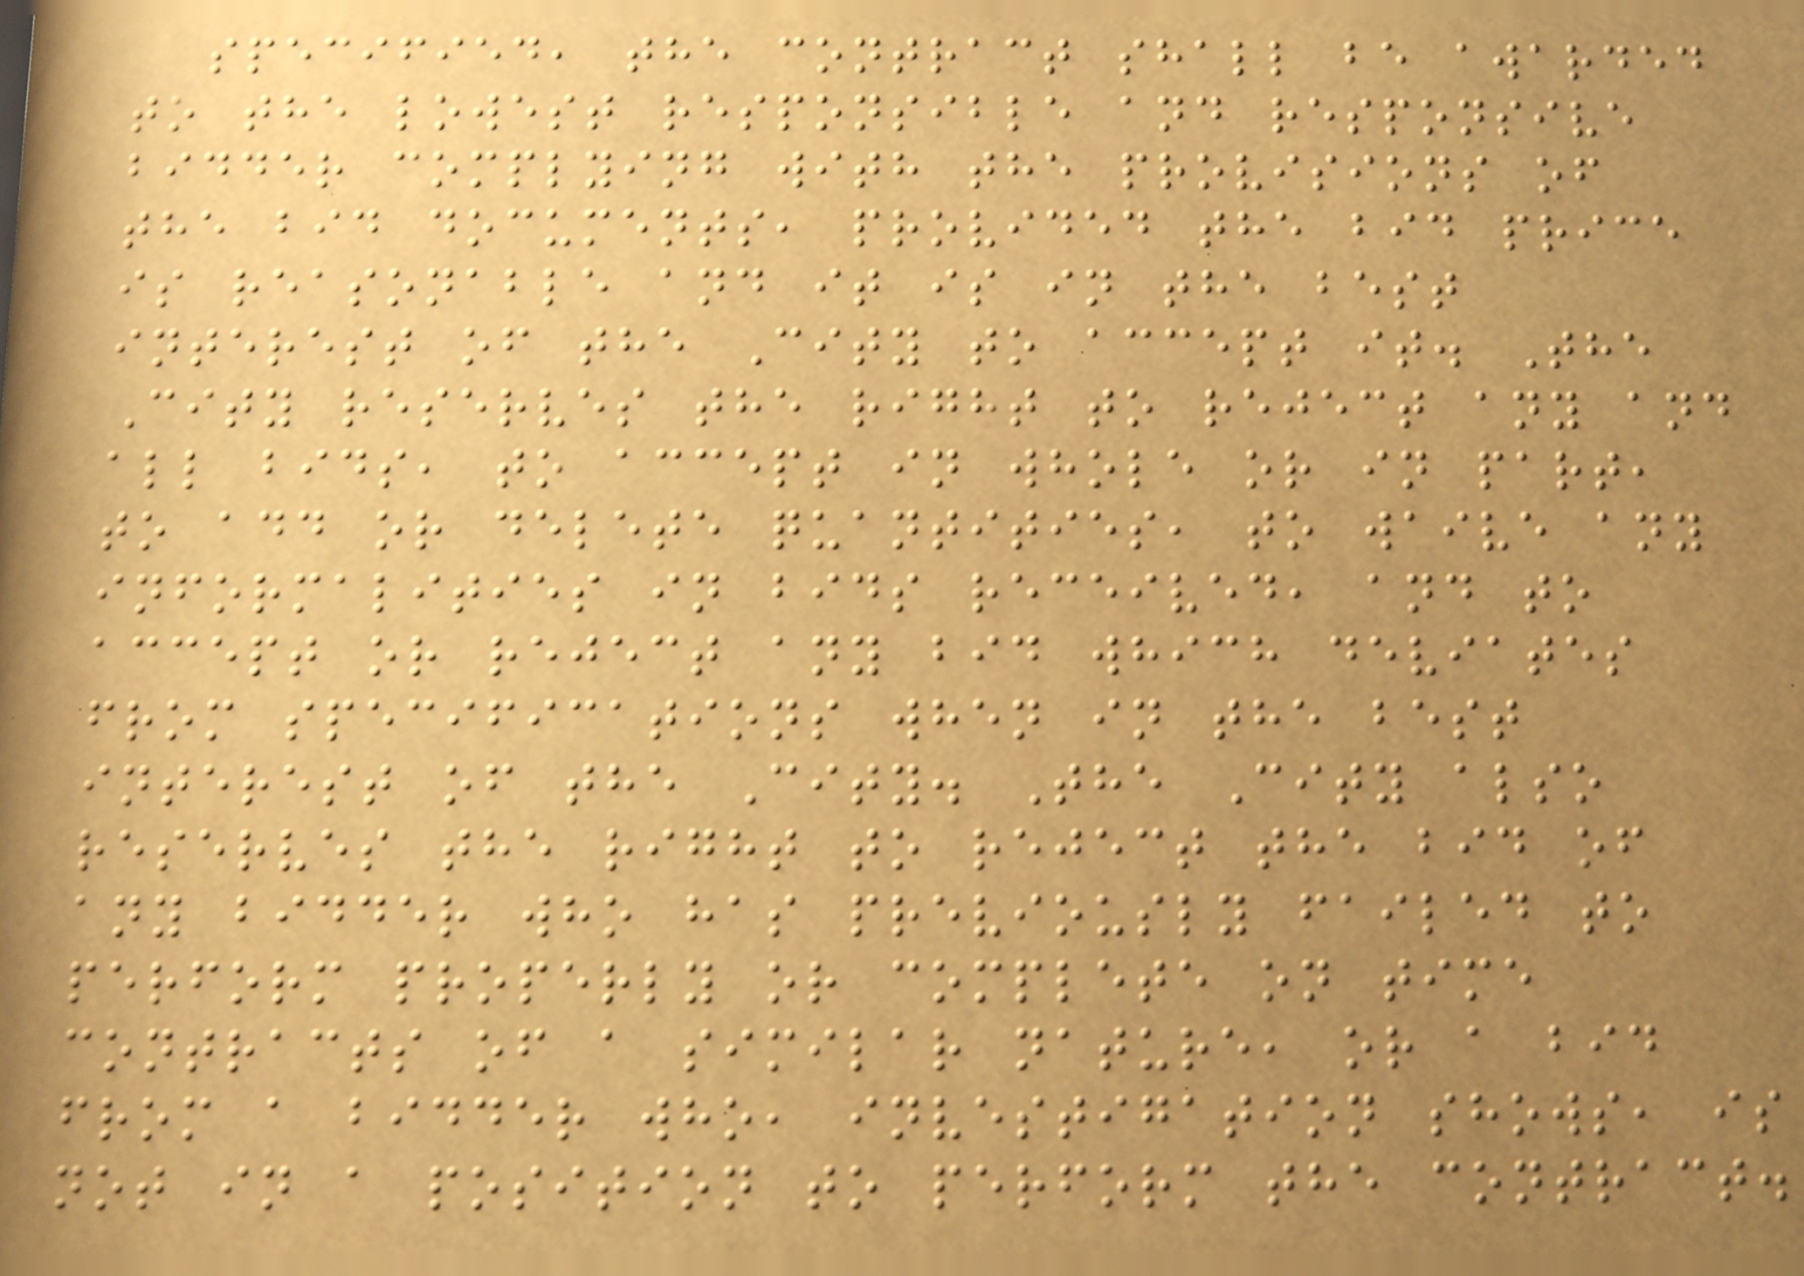specified, the contract shall be awarded
to the lowest responsible and responsive
bidder complying with the provisions of
the bid documents, provided the bid price
is reasonable and it is in the best
interest of the City to accept it. The
City reserves the right to reject any and
all bids, to accept in whole or in part,
to add or delete quantities, to waive any
informalities in bids received, and to
accept or reject any bid which deviates
from specifications when in the best
interest of the City. The City also
reserves the right to reject the bid of
any bidder who has previously failed to
perform properly or complete on time
contracts of a similar nature, or a bid
from a bidder who, investigation shows, is
not in a position to perform the contract.
